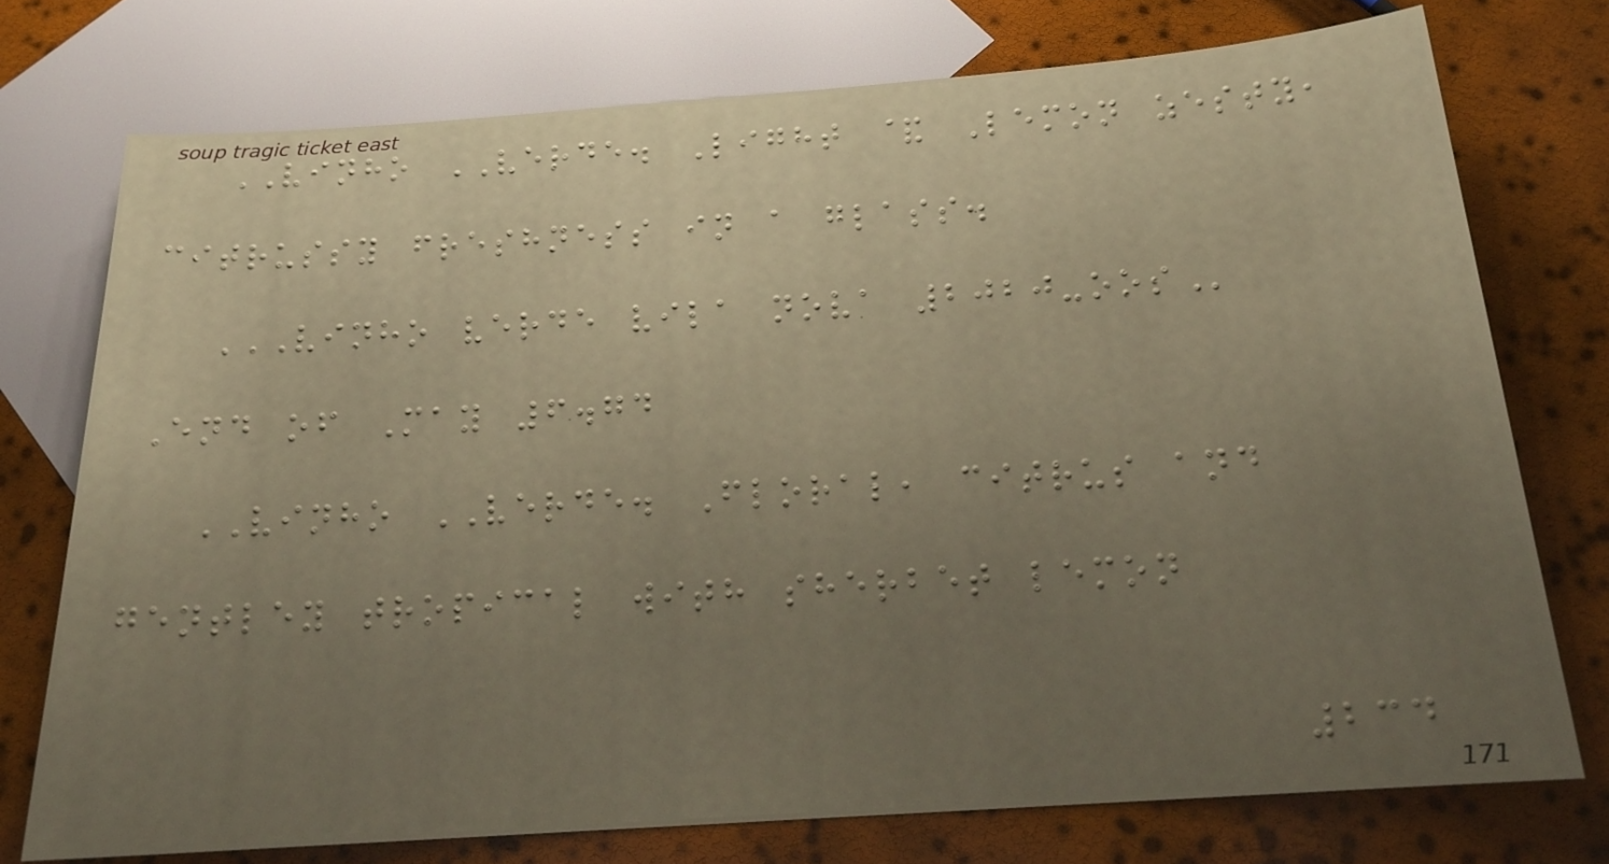VINHO VERDE. Light & Lemon zesty,
citrussy freshness in a glass.
VINHO VERDE VILA NOVA 2020-OOS
End of May 6.74
VINHO VERDE. Floral, citrus and
gentley tropical with sherbet lemon
234
